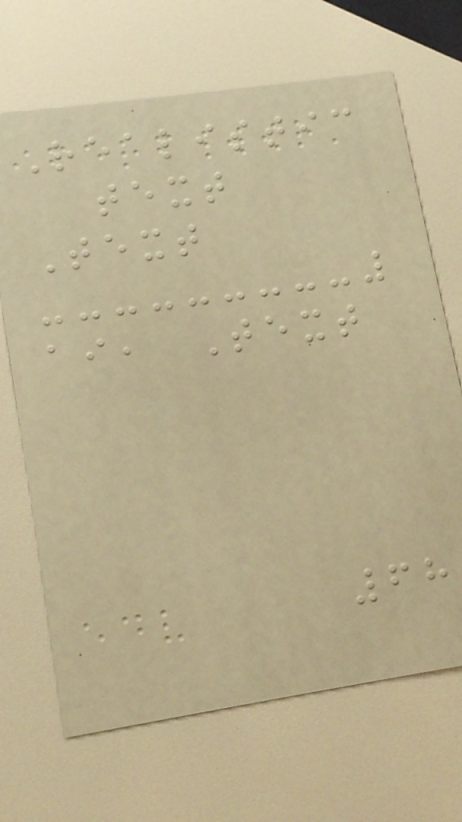Realistic
text
Text
ai, Text
68
